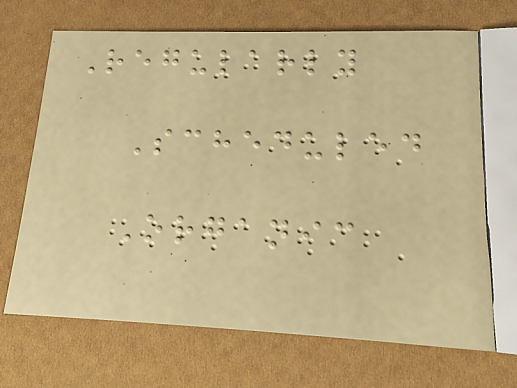Regularly
Scheduled
Organic
